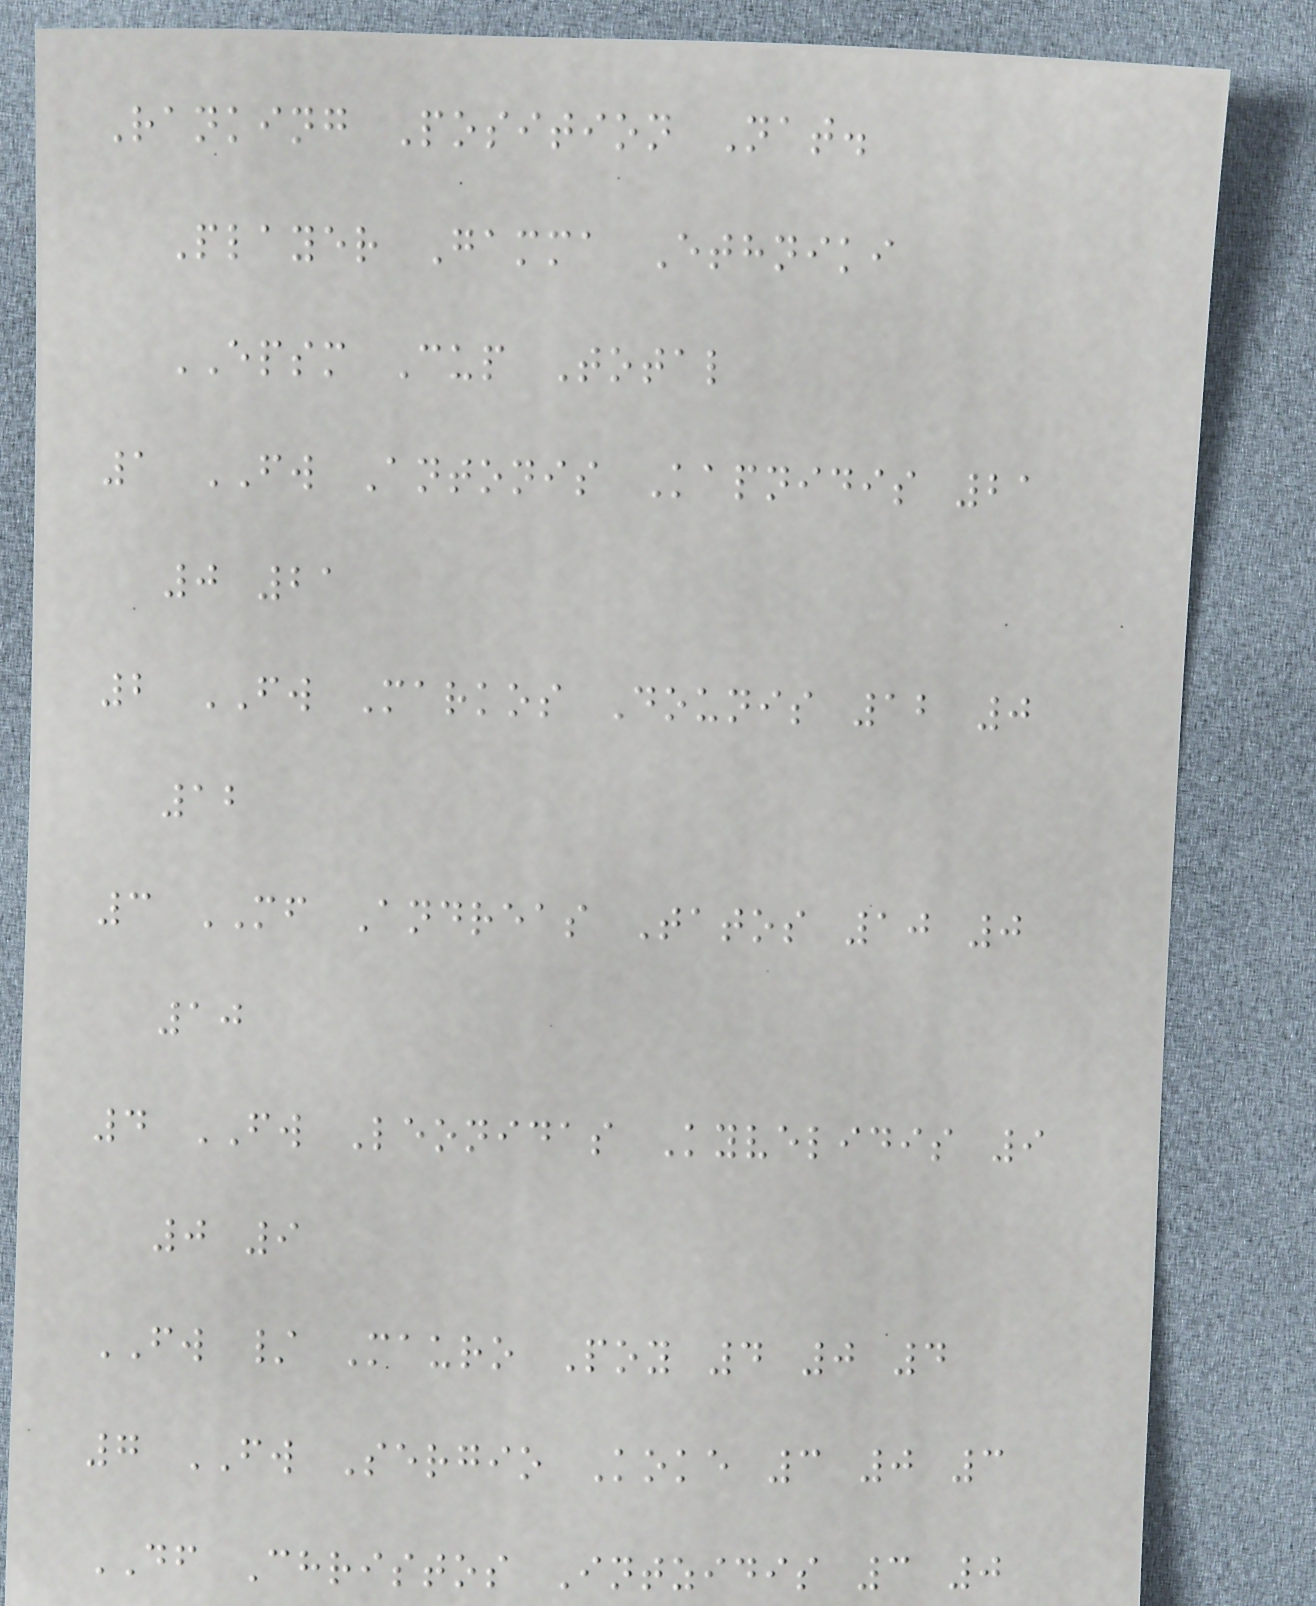Ranking Position Nat.
Player Gamma Ethniki
EPSM Cup Total
1 FW Antonis Kapnidis 21
0 21
2 FW Markos Dounis 12 0
12
3 MF Andreas Tatos 10 0
10
4 FW Leonidas Kyvelidis 9
0 9
FW / Mauro Poy 4 0 4
7 FW Sergio Koke 3 0 3
DF Christos Intzidis 3 0
